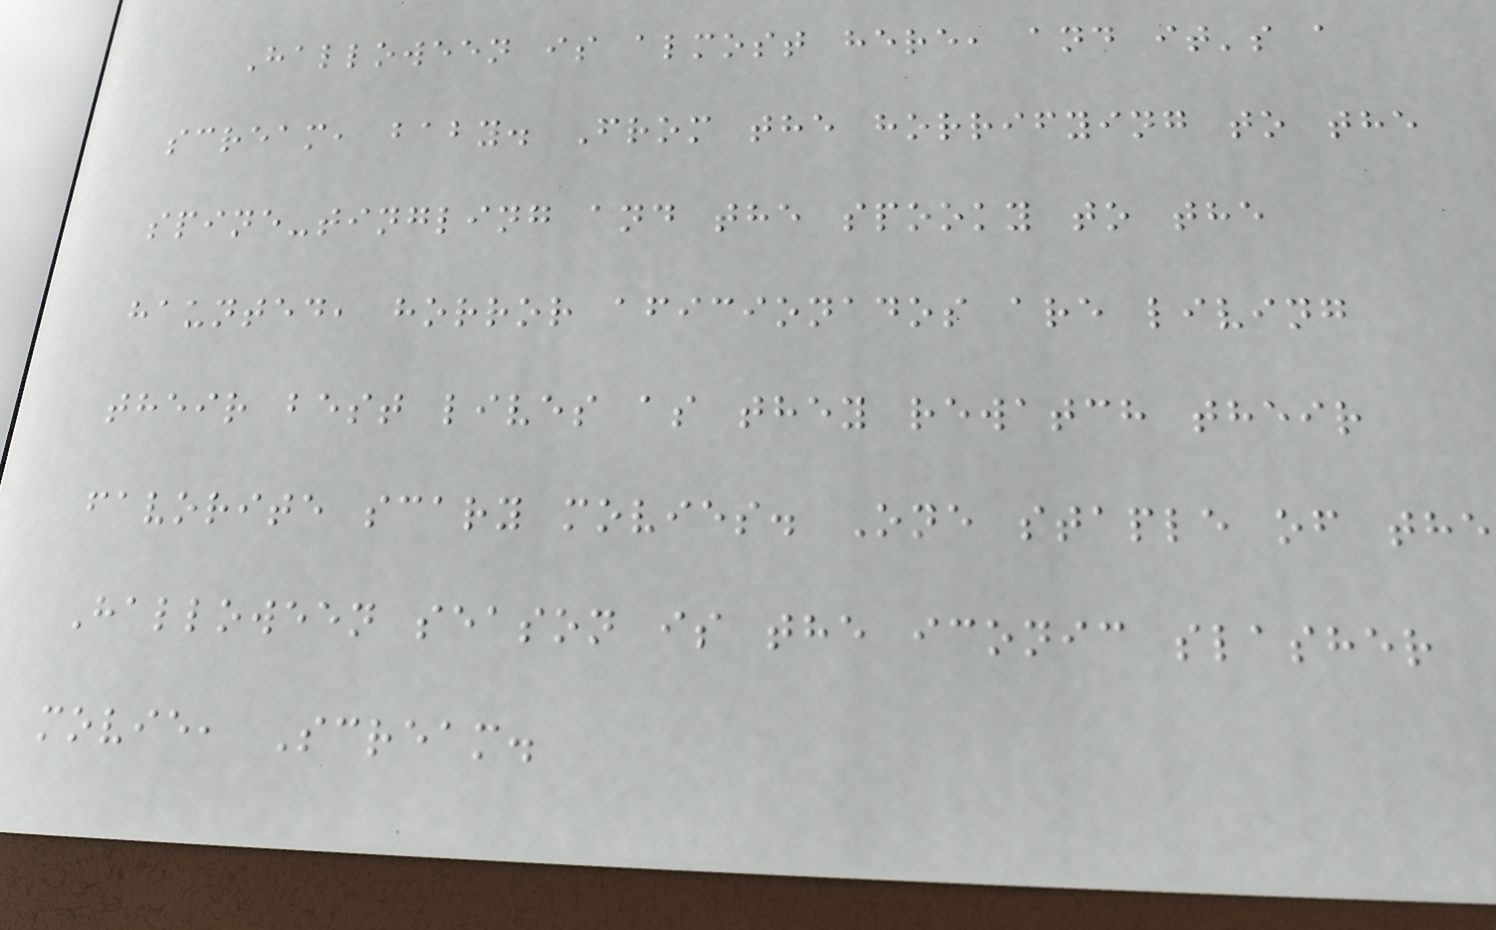Halloween is almost here, and it's a
scream, baby. From the horrifying to the
spine-tingling and the spooky to the
haunted, horror aficionados are living
their best lives as they rewatch their
favorite scary movies. One staple of the
Halloween season is the iconic slasher
movie, Scream.
